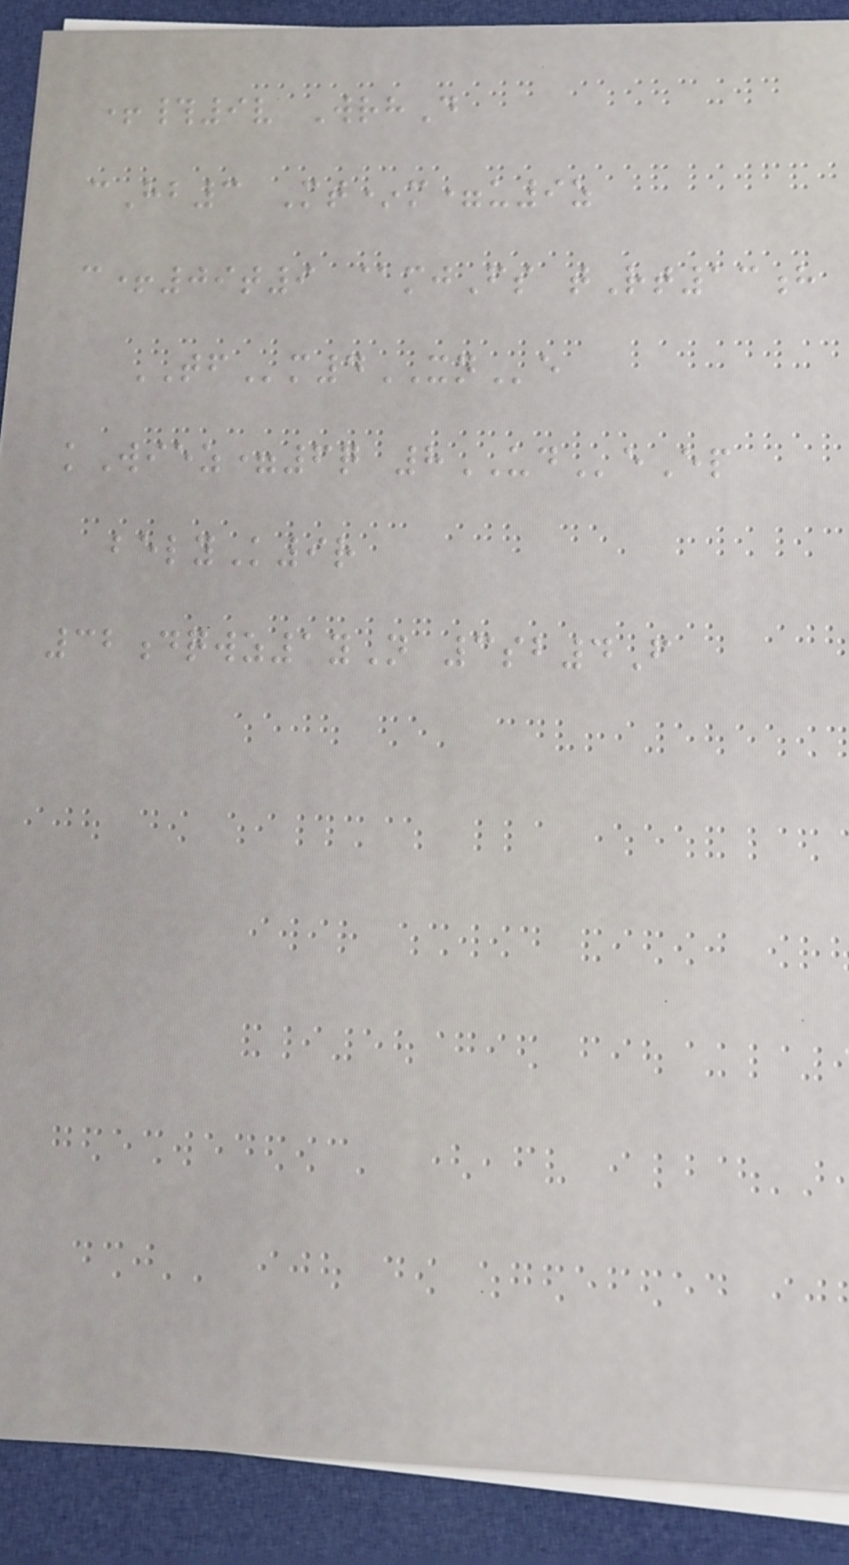+#9v WrhD
cHb3 Mt*m=u9z
c+09t9 @mjFs tRt13h
TFm4XNe
kWiez=6q 8UDeEp
belyK9r
32dqwz1yN 3sb4F
